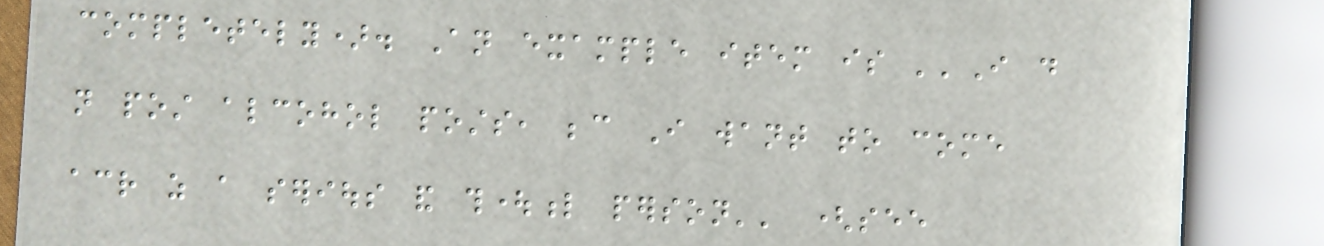completely). An example item is ''I do
not post alcohol posts, because I want to come
across as a serious and thoughtful person'' (see
